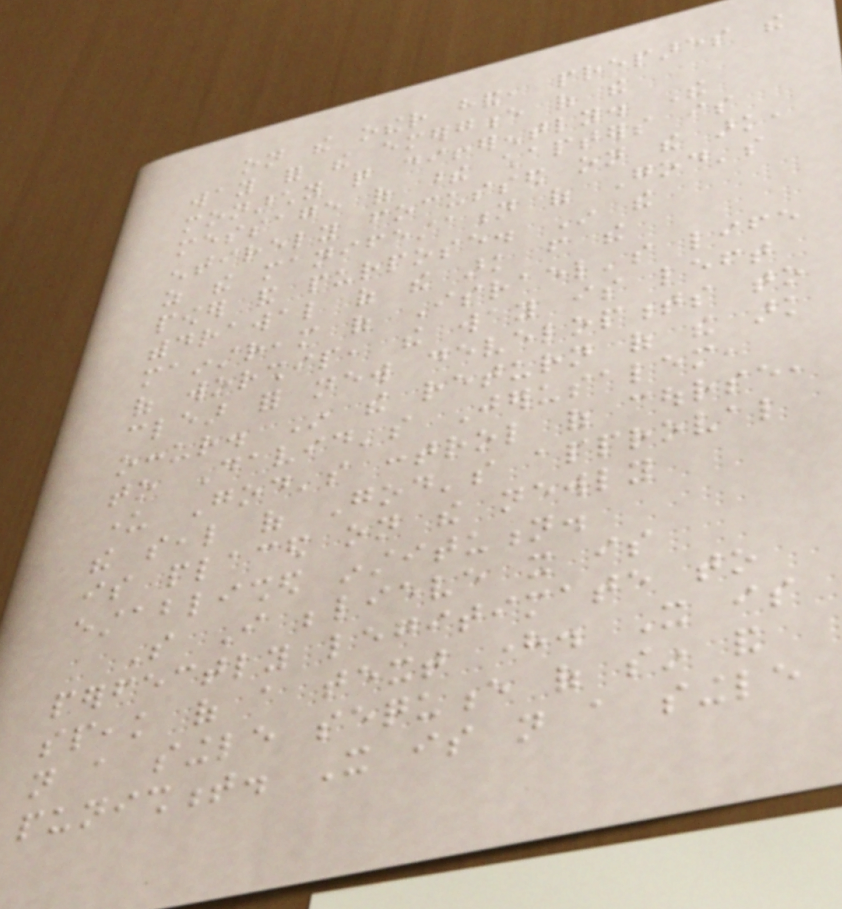on the other hand, prepares the
way for the emergence of the
monarchy quite differently. The
message of these chapters is
entirely focussed on the ark,
as the manifestation of God's
power and purpose. In the
withdrawal of the ark from the
mainstream of Israel's life
of worship, the way is left
clear for new developments to
occur. In the return of the ark
to David's Jerusalem,
under God's control of course,
the seal of God's approval
is placed on the newly
established institution.
So I believe it is
perfectly legitimate to
speak of a text here. It is
not a single sequence of sin and
punishment. It is not a single
